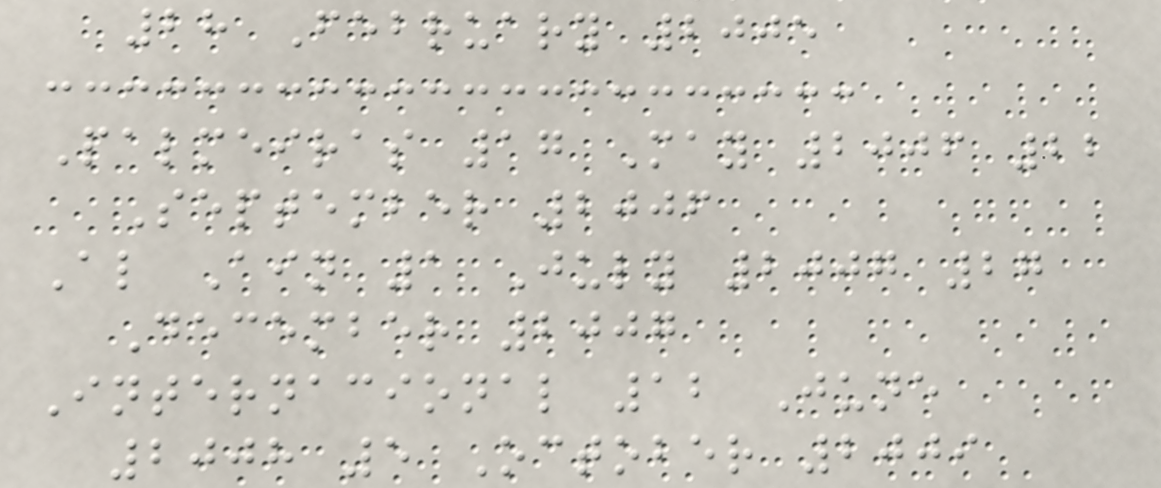28 February 2005
Palmeiras 17 May 2006 22
September 2006
Al Ain 1 July 2007 27
December 2007
Internacional 12 June
2008 5 October 2009
